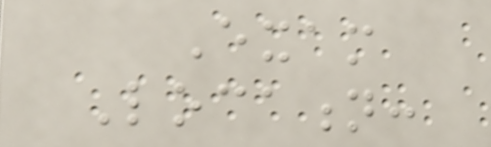Exam
Location:
